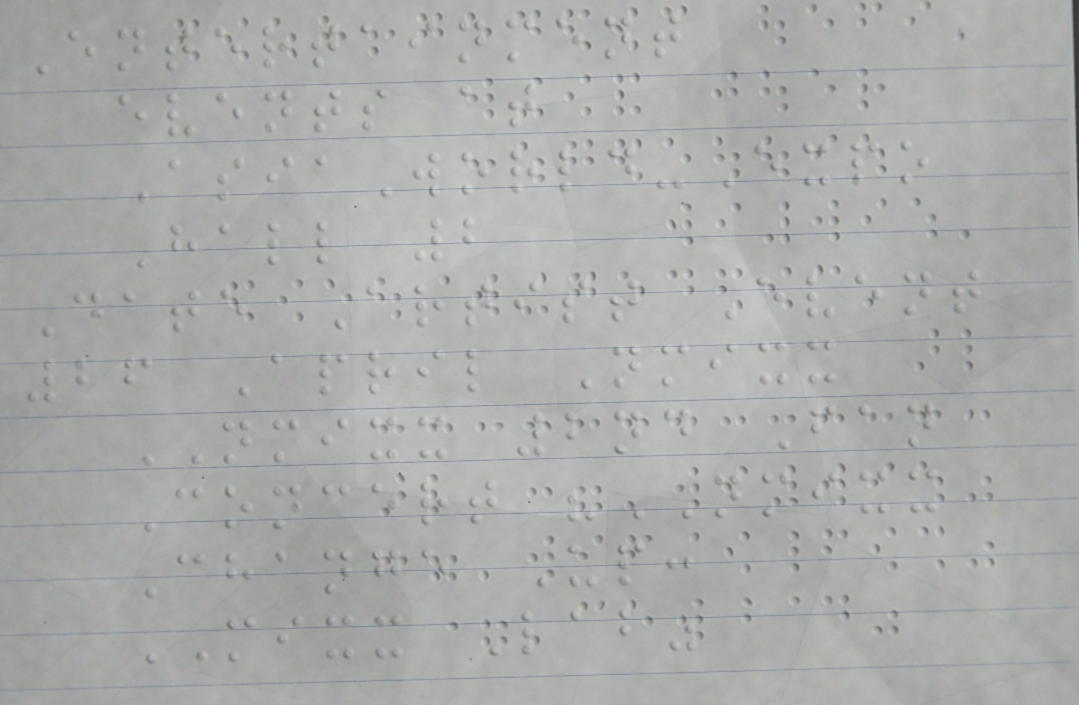Entertainment
events at
AsiaWorld-Expo
Hall 2
Date Artist Event
26 April Nmixx
NMIXX 2nd Fan
Concert "NMIXX
Change Up:
MIXX Lab"
